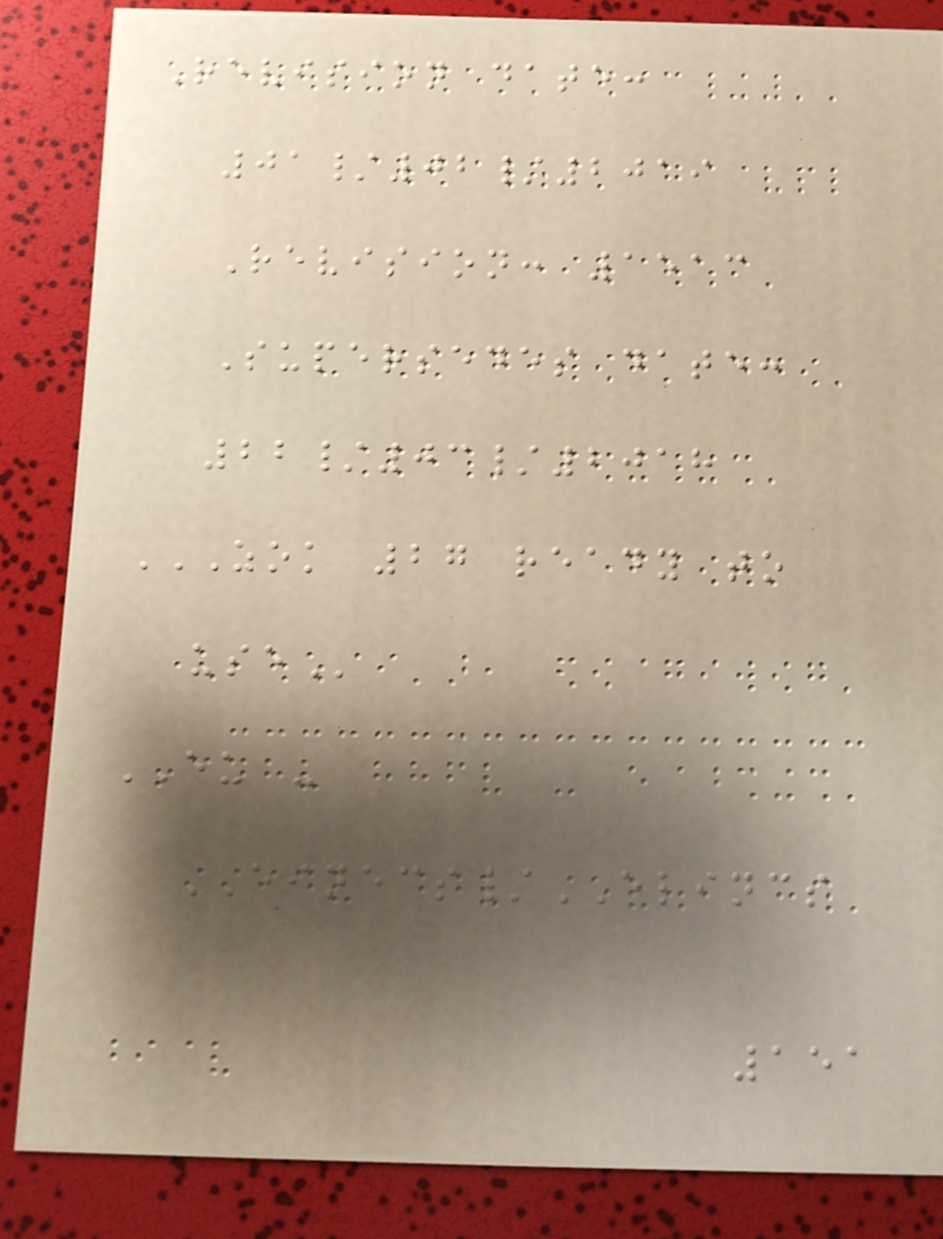Revision date:
01/02/2019
Revision: 1513
Supersedes date:
22/03/2018
ZOK 27 READY TO
USE
EU -
EINECS/ELINCS
151
